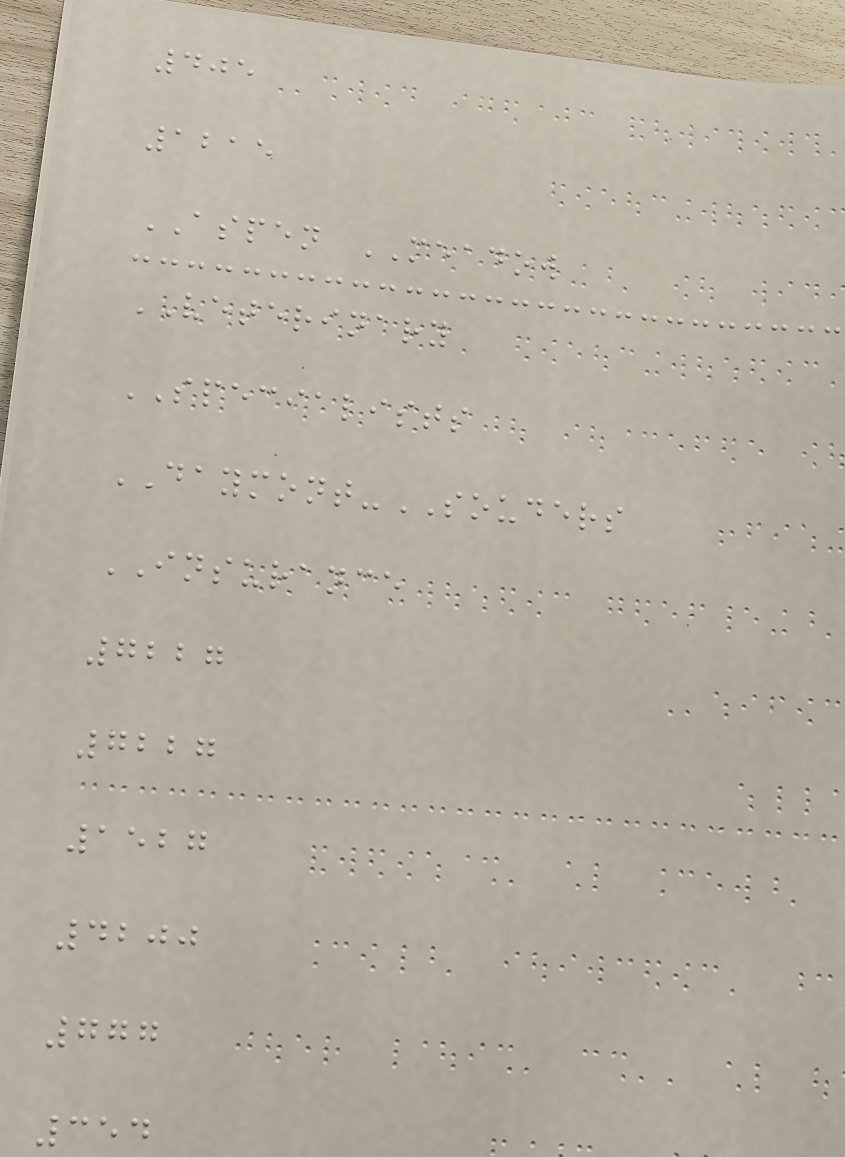405
1215
ASPEN MEADOW
VETERINARY
SPECIALISTS
DAYMONT-SOUDERS
INSURANCE
7227
7227
1527
4200
777
354
